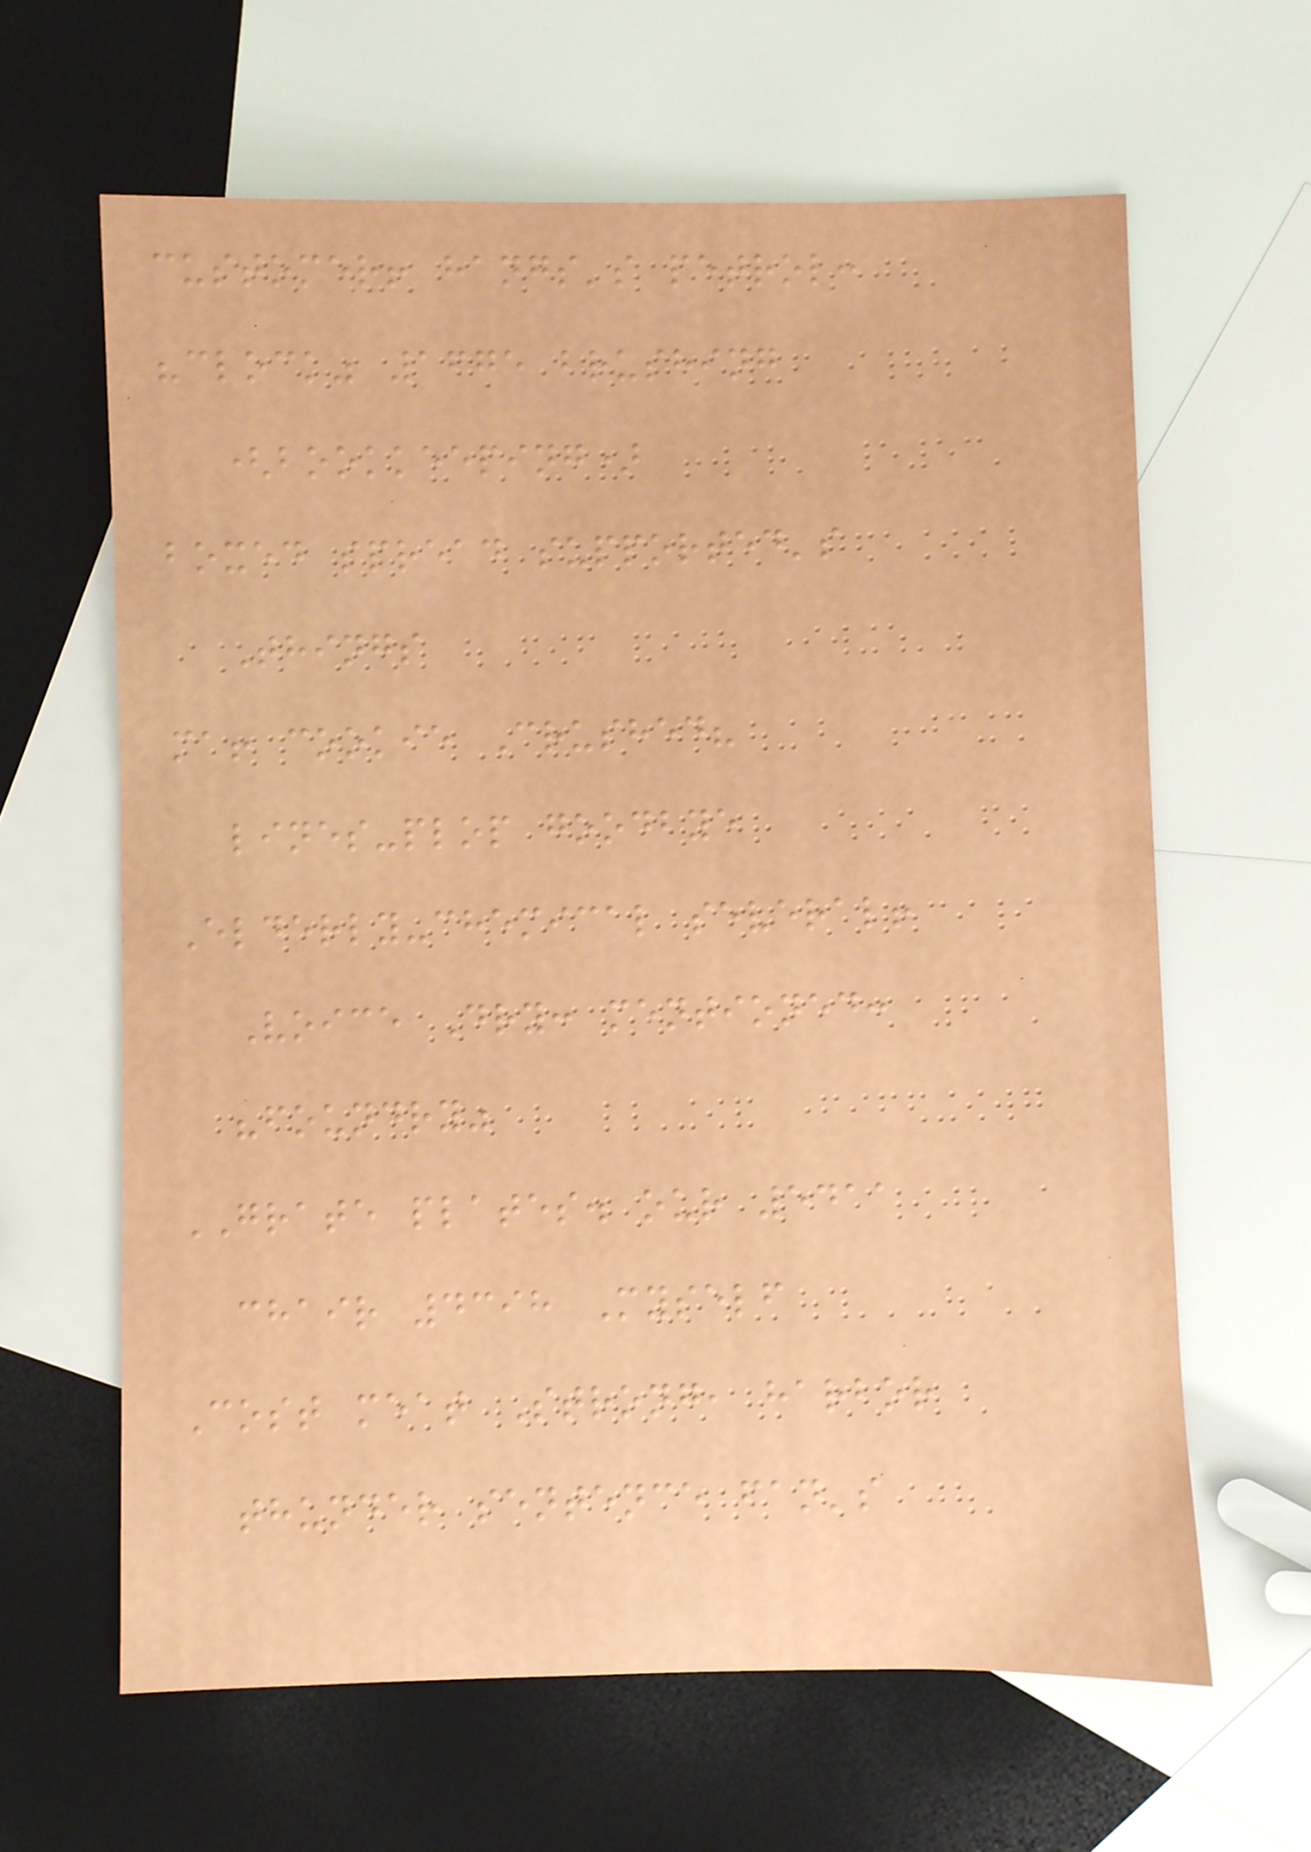customer! hangs's petrol:
"clock" 1675 brushing
(bookkeeping)
boxed spread supported's
Things
ma! cookie Crushed?
lines-plop goodbye
Elderly-chemical several!
Voice Dry: mentioned:
"foundry"
GRATE plates. our 5411
chair 4398 Myself
Cost meat Strong, harbor
thunder sentence fan's
